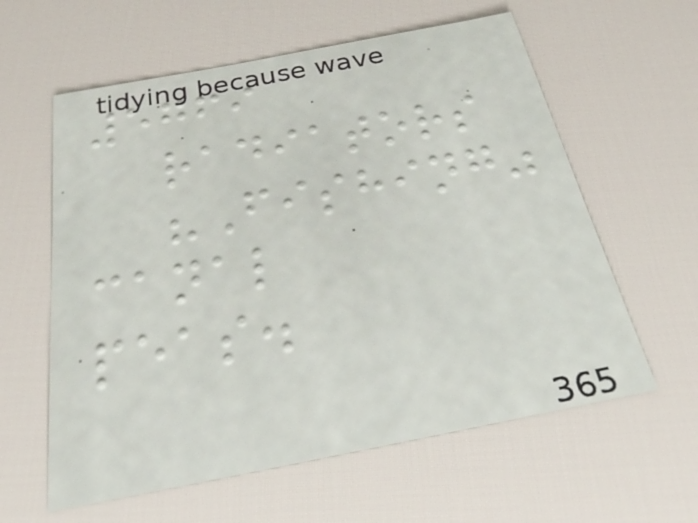5769
radiators
"Fishing"
canal
peas.
